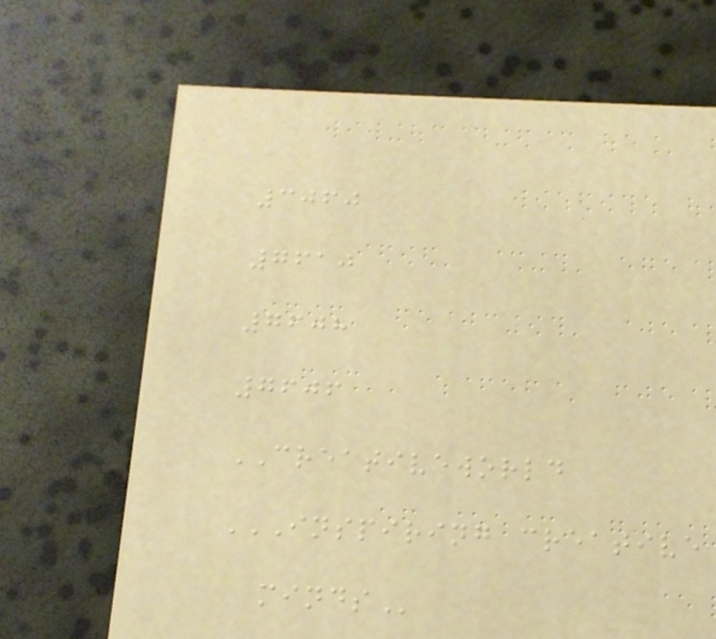3060
7610
7608
7606
CREATIVEWORLD
INSPIRING CREATIVE
MINDS
